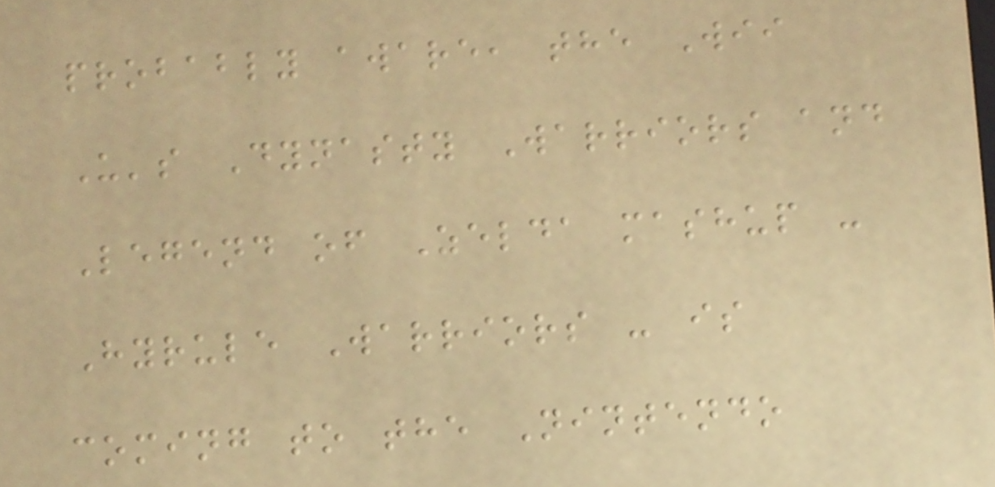probably aware, the Wii
U's Dynasty Warriors and
Legend of Zelda mashup -
Hyrule Warriors - is
coming to the Nintendo
